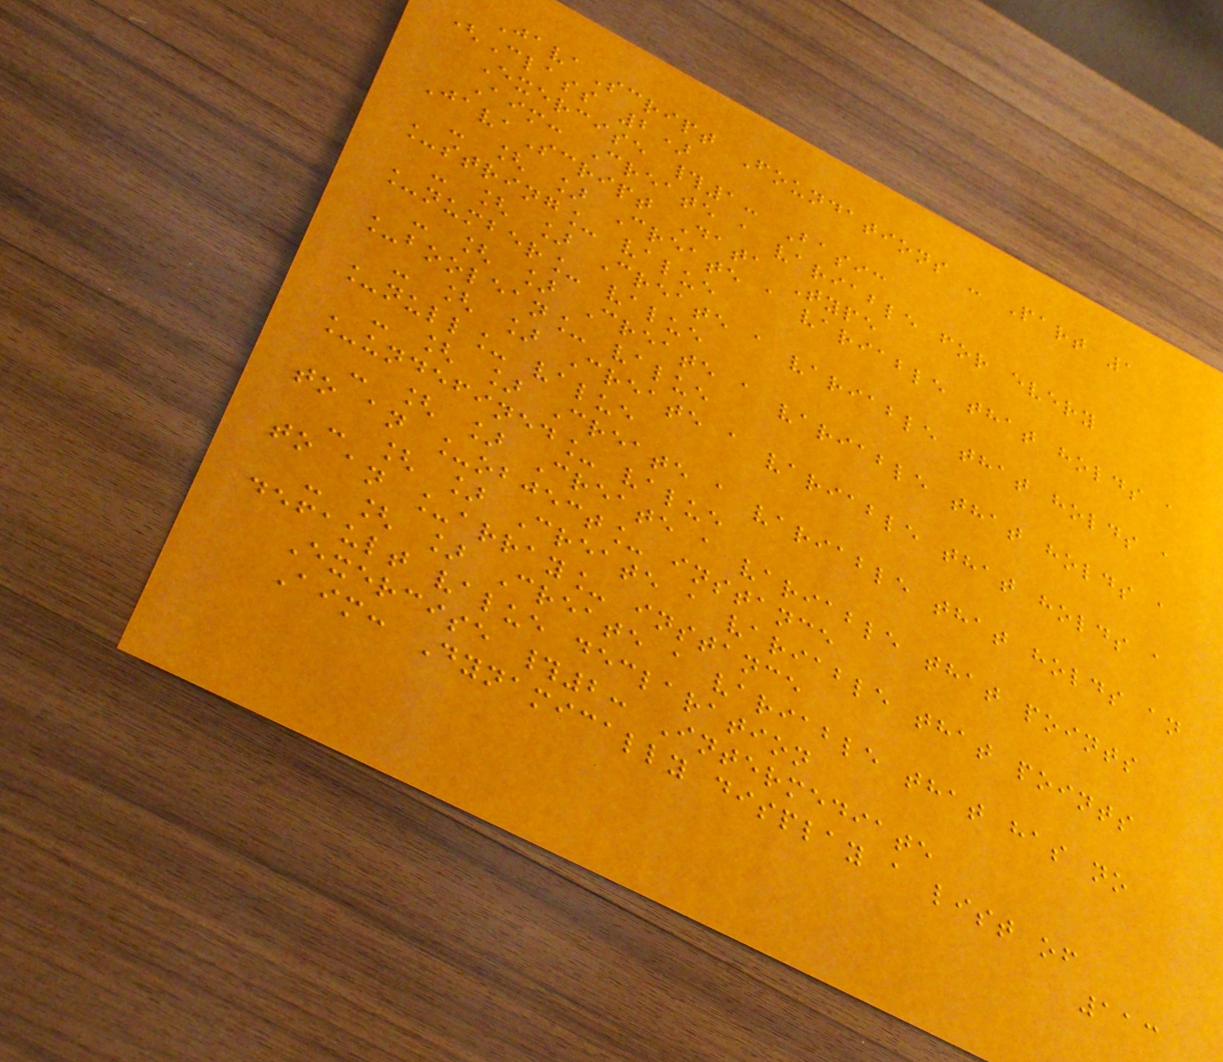JavaScript Foundations - Part 1
(Class 2)
Exercise #1: Basic
Aim: Create a variable for every
JavaScript Data Type
- [ ] Create a variable that holds a
_string_ value
- [ ] Create a variable that holds a
_number_ value
- [ ] Create a variable that holds a
_boolean_ value
- [ ] Create a variable that holds a
_null_ value
- [ ] Create a variable that holds an
_undefined_ value
- [ ] Create a variable that points
to an _object_ instance
- [ ] Create a variable that points
to an _array_ instance
- [ ] Create a variable that has no
default value declaration
Exercise #2: Intermediate
Aim: Dynamically display a list of
113
